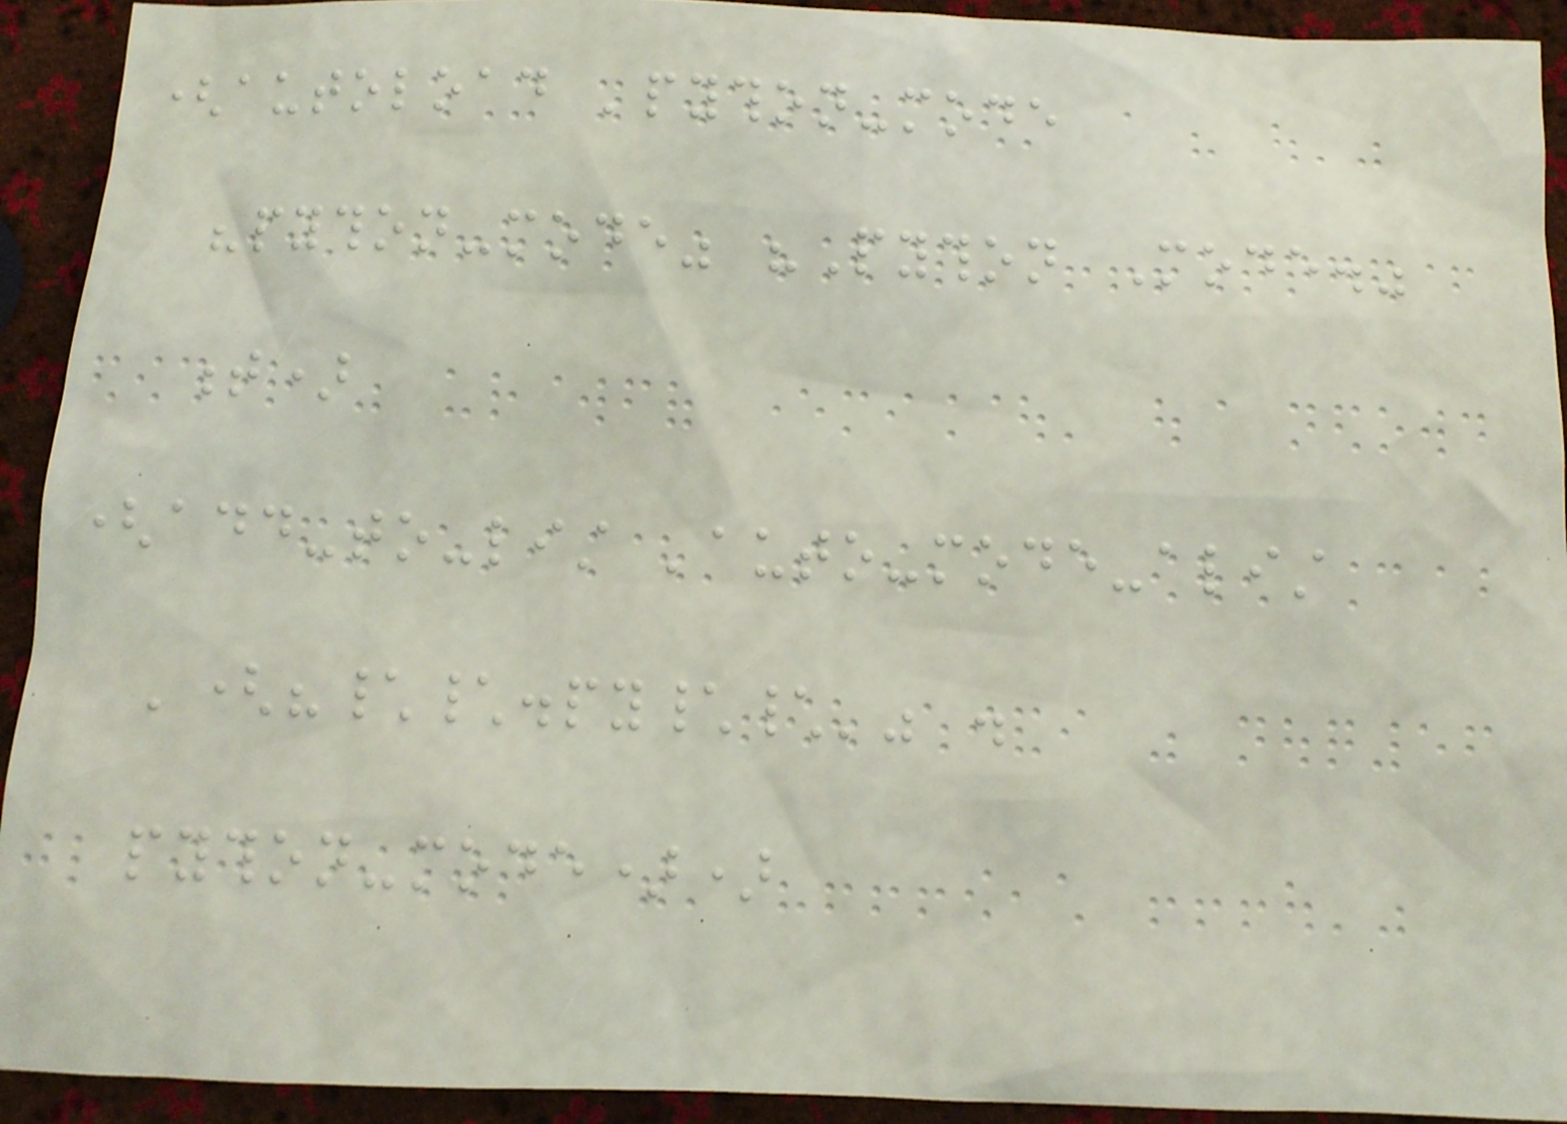(autoload 'python-mode
"python-mode" "Python Mode."
t)
(add-to-list 'auto-mode-alist
'("\\.py\\'" .
python-mode))
